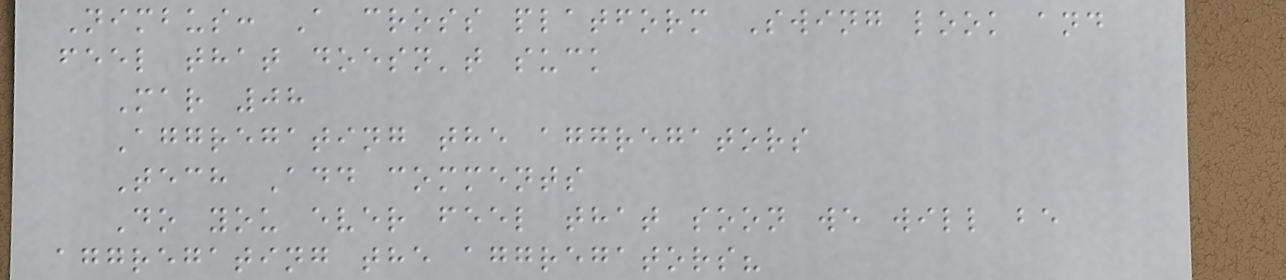Nimbus: A cross platform Swing look and
feel that doesn't suck
Mar 08
Aggregating the aggregators
Tech Add comments
Do you ever feel that soon we will be
aggregating the aggregators?
